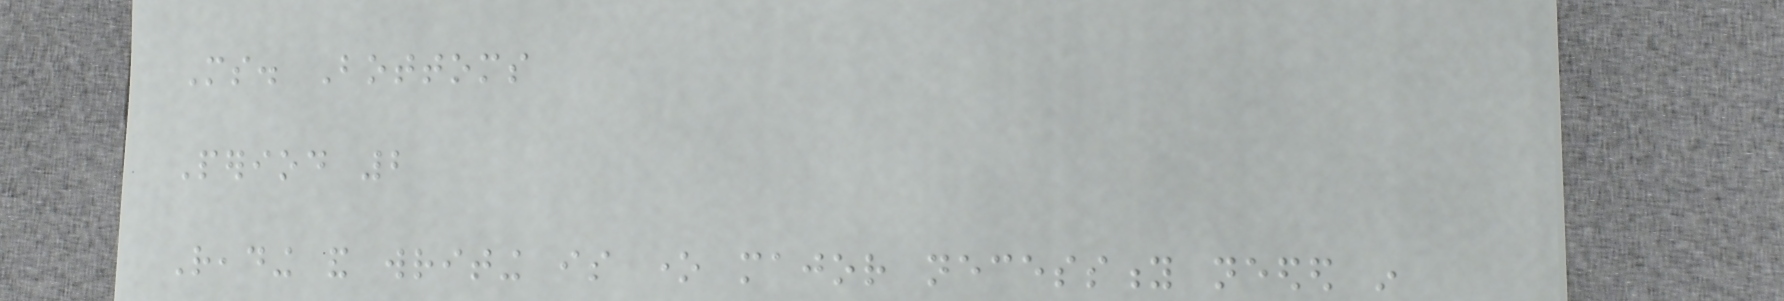Ms. Bottoms
Period 2
Reading and writing is one major necessity needed in
